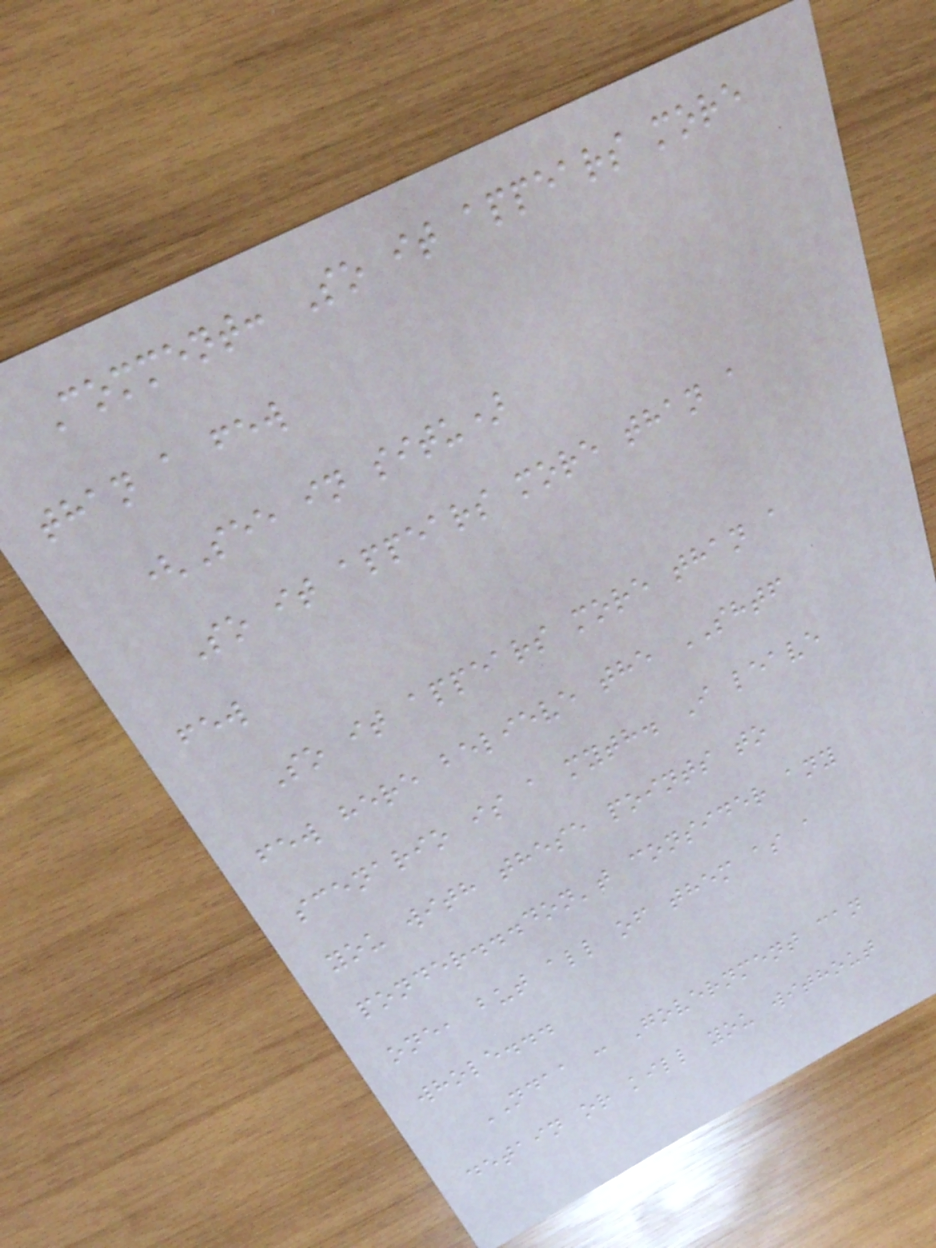Comment: So it appears more
than a few
(See in situ)
So it appears more than a
few
So it appears more than a
few here believe the SHTF
scenario is a myth. I leave
you with these points to
ponder...don't consider any
one, but all of them as a
whole...
NDAA : Government can
detain or kill you without
